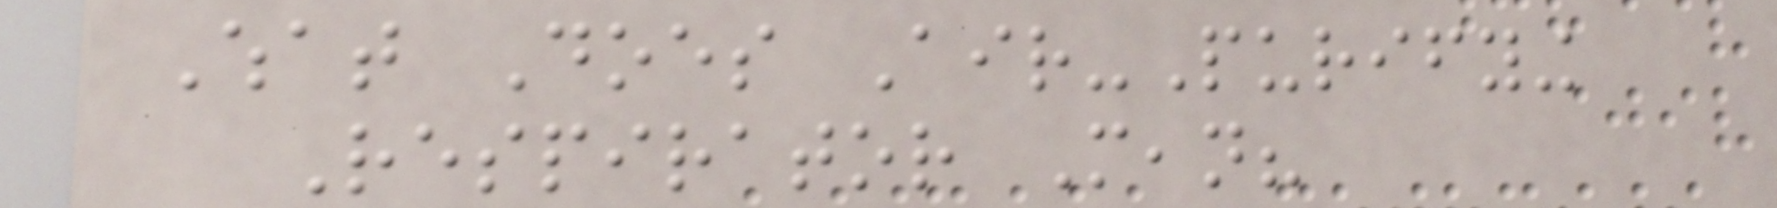What Does Air-Purifying
Respirator Mean?
